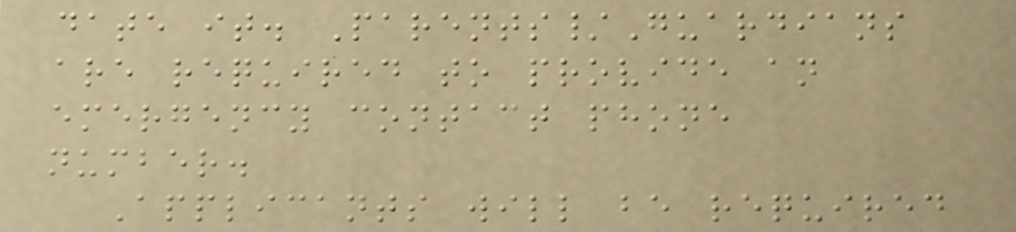date it. Parents/Guardians
are required to provide an
emergency contact phone
number.
Applicants will be required
